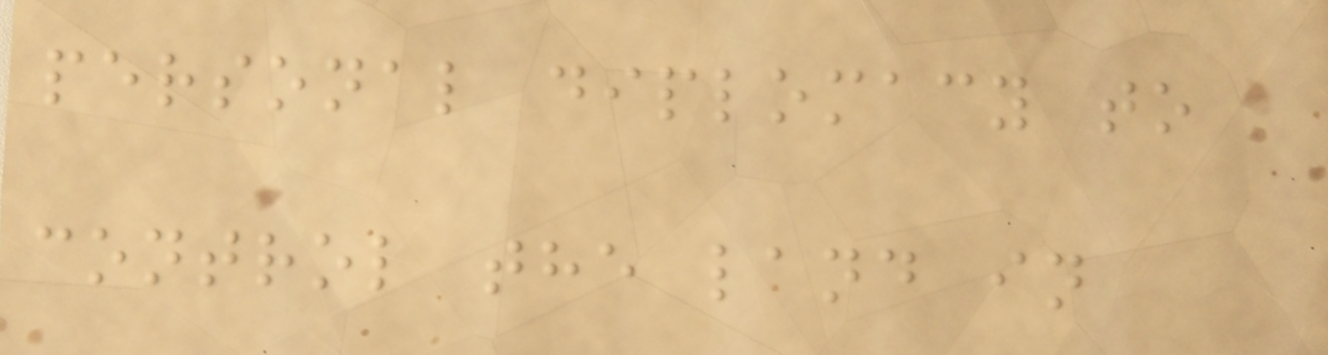personal diplomacy to
control the land in
